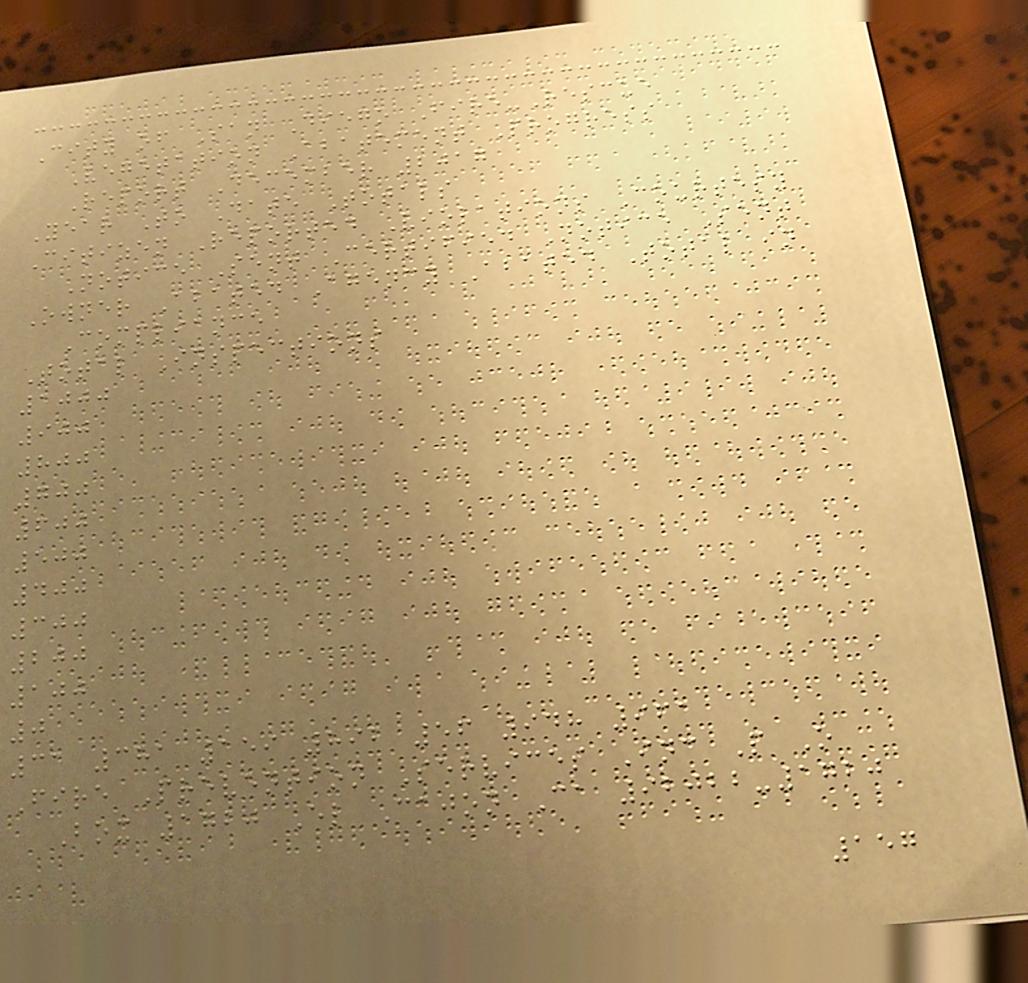City of San Diego Fire-Rescue
Vegetation Abatement Progress
Report December 2017
Year To Date Totals
Citizen Reported Violations Courtesy
Notice Sent Certified Notice Sent
Owner Abated Agency Abated Total in
Compliance
Total Inspections
1000
900
800
700
600
500
400
300
200
100
0
31 381 159 892 56 948 961
Fire Prevention Services Inc P O
Box 1720 El Cajon Ca 92022-1720
157
